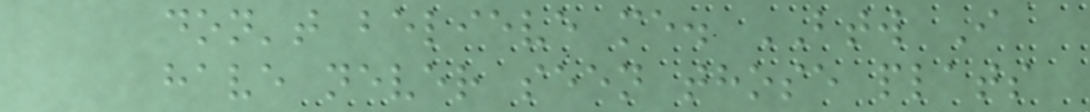don't believe me. BTW I
have never seen those plats
